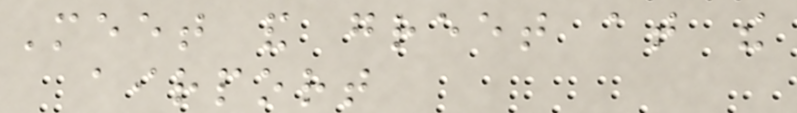Meet and greet at the
airport
